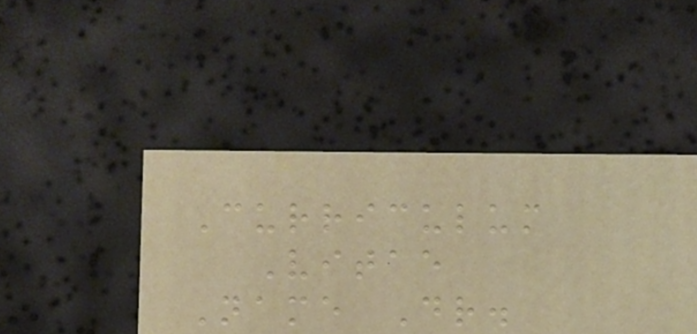Curriculum
Vitae
Name Dr.
